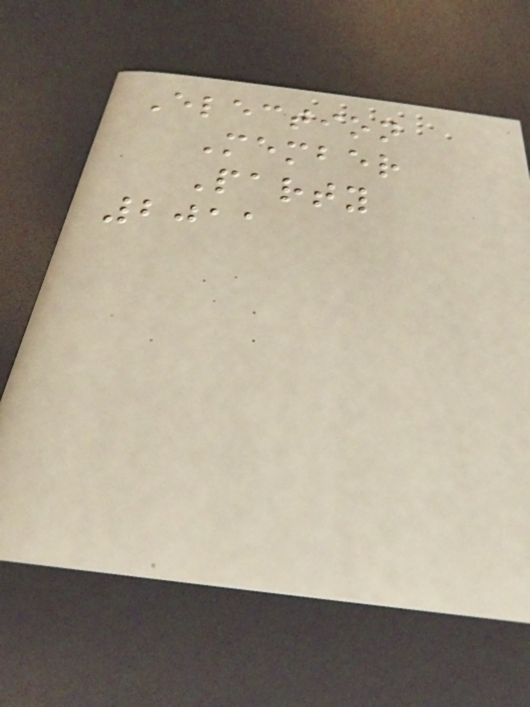Election
Member
Party
2011
